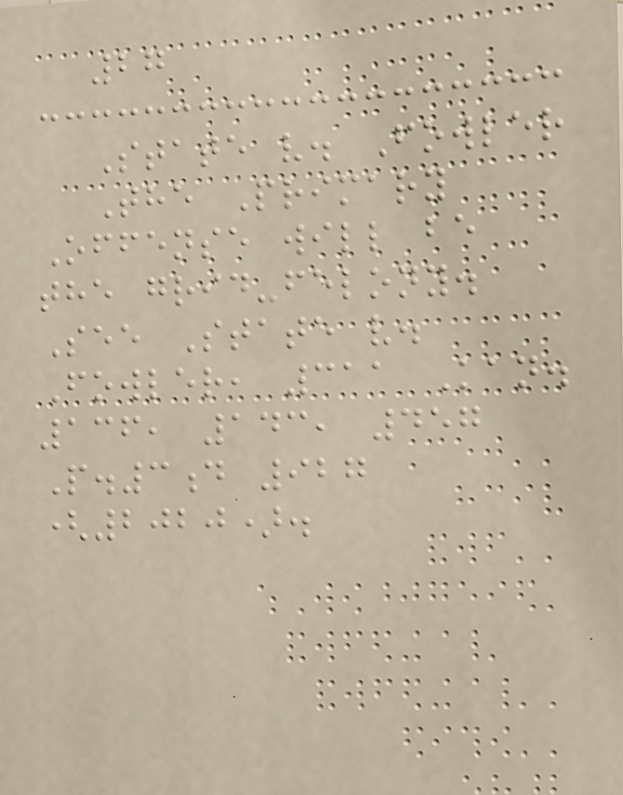27
State v. Fowler
The Primary
Offense will be
the grid-felony.
See State v.
Fowler, 311 Kan.
136, 143, 457
P.3d 927
(2020).
